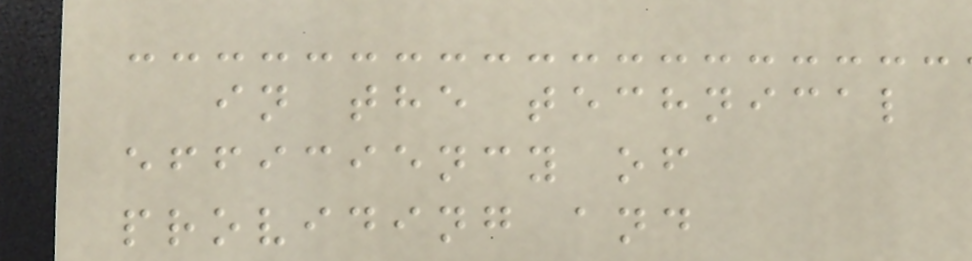in the technical
efficiency of
providing and
